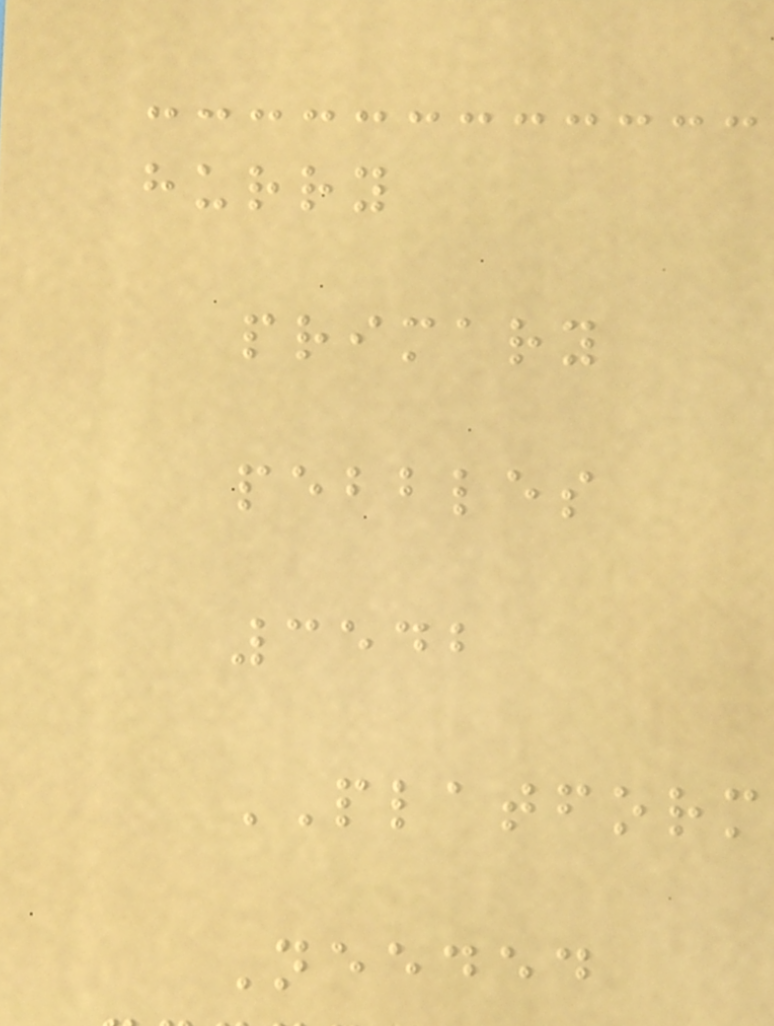hurry
primary
pebbles
3542
PLATFORM
Needed
